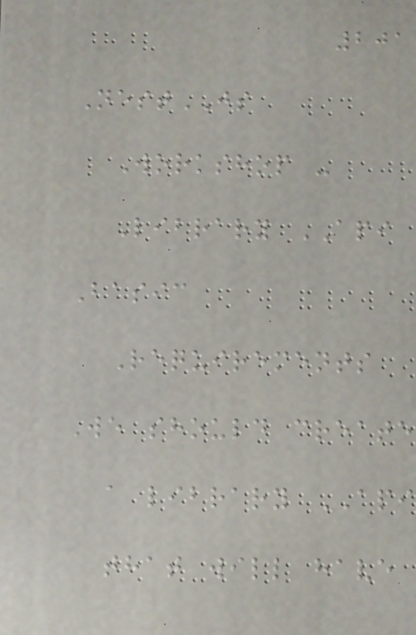201
NestJS
Workshop -
Library API
Basic
Requirements
We should create
a library API
that will have
